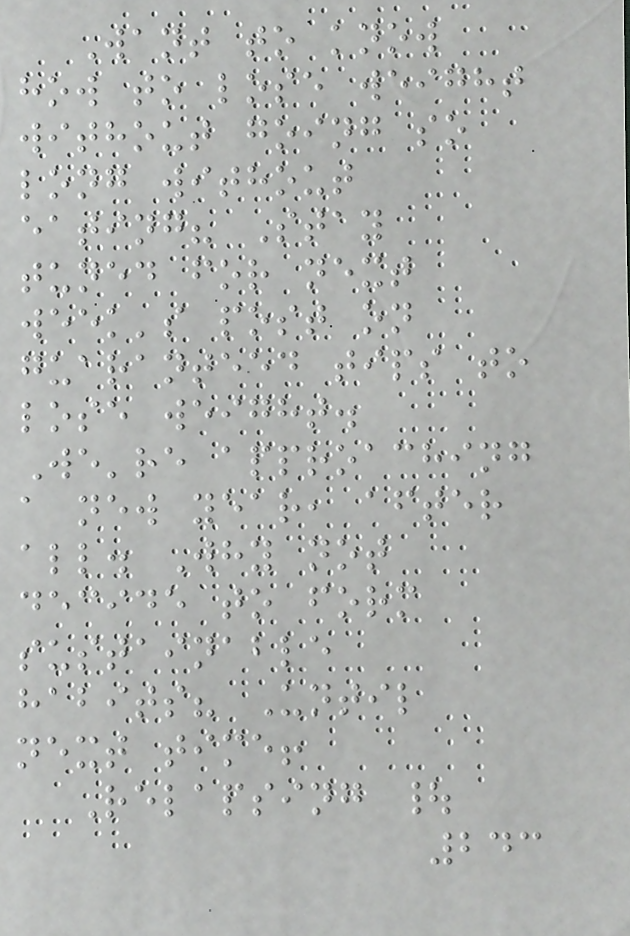Want to know
how to lose weight
without going so
long without
eating? Stay
tuned for next
week's post on
guaranteed tips to
lose weight.
We're approaching
a new year, after
all. Why not
decide to form
sustainable
habits? Until
next time!
Relapsing |
243
